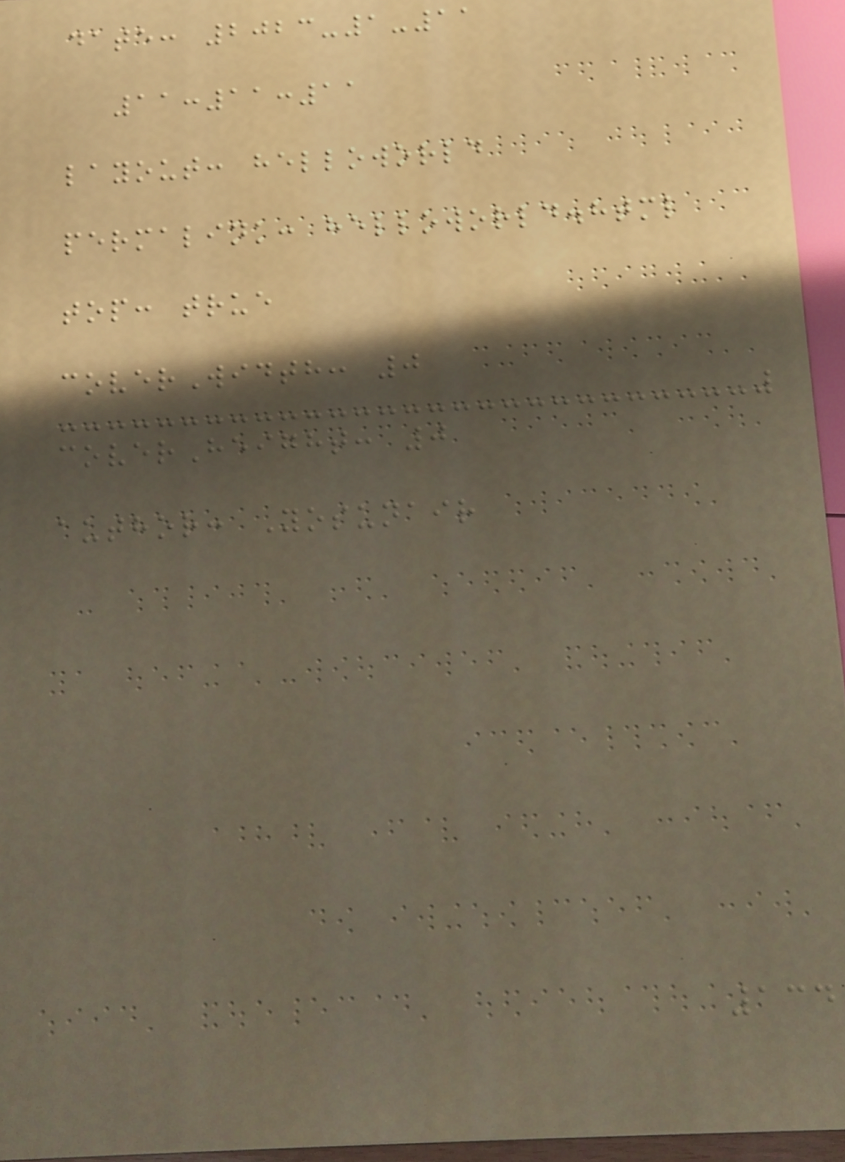date: 2023-1-11
11:11:11
layout: helloworld
permalink: helloworld.html
top: true
coverWidth: 0
coverHeight: 0
author: Yosunair
134
